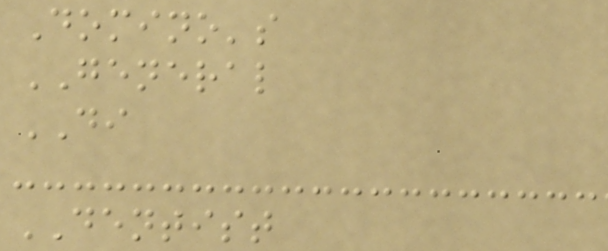Domino's
GENERAL
DI
DENTIST
